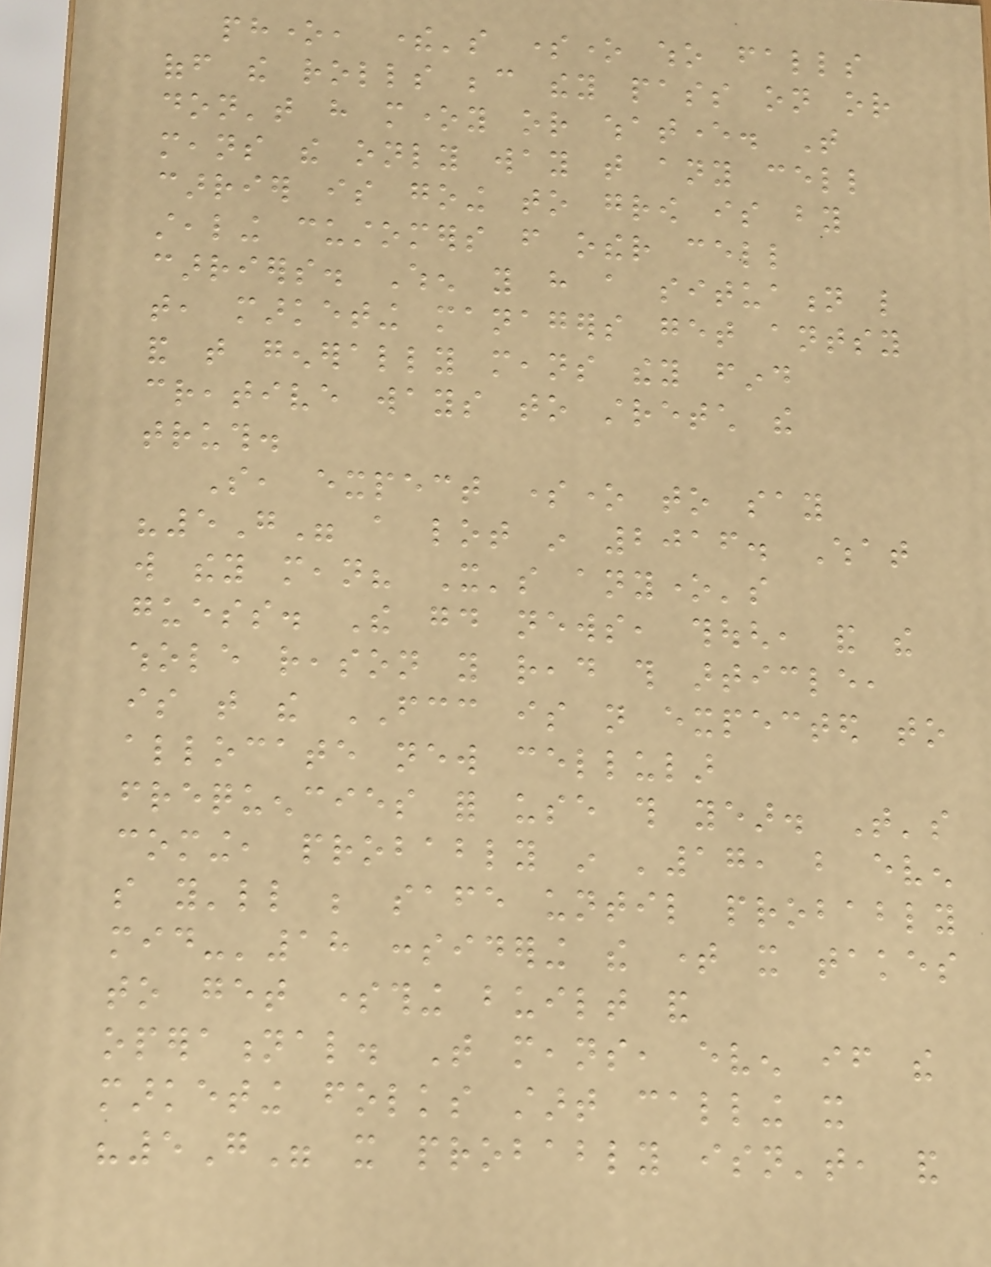phone, there's someone who falls
off the rolls because they pass on or
don't have money or whatever. That
means the only way that any cell
carrier is going to grow is by
stealing customers from other cell
carriers. When you have a situation like
that, marketing managers get antsy
and that generally means they find
creative ways to stretch the
truth.
So, expect someone to say
"5G" a lot in 2016. What
will they mean? It's anyone's
guess. The good news, though, and the
whole reason you read this article,
is that the FCC is not expected to
allocate new cellular
frequencies for use this year. That's
coming, probably in '17, but even
so you'll be safe until probably
mid-'18 considering the time it takes
to get something built and
operational. That means, even if the
marketing folks start calling it
"5G" it probably isn't, and
